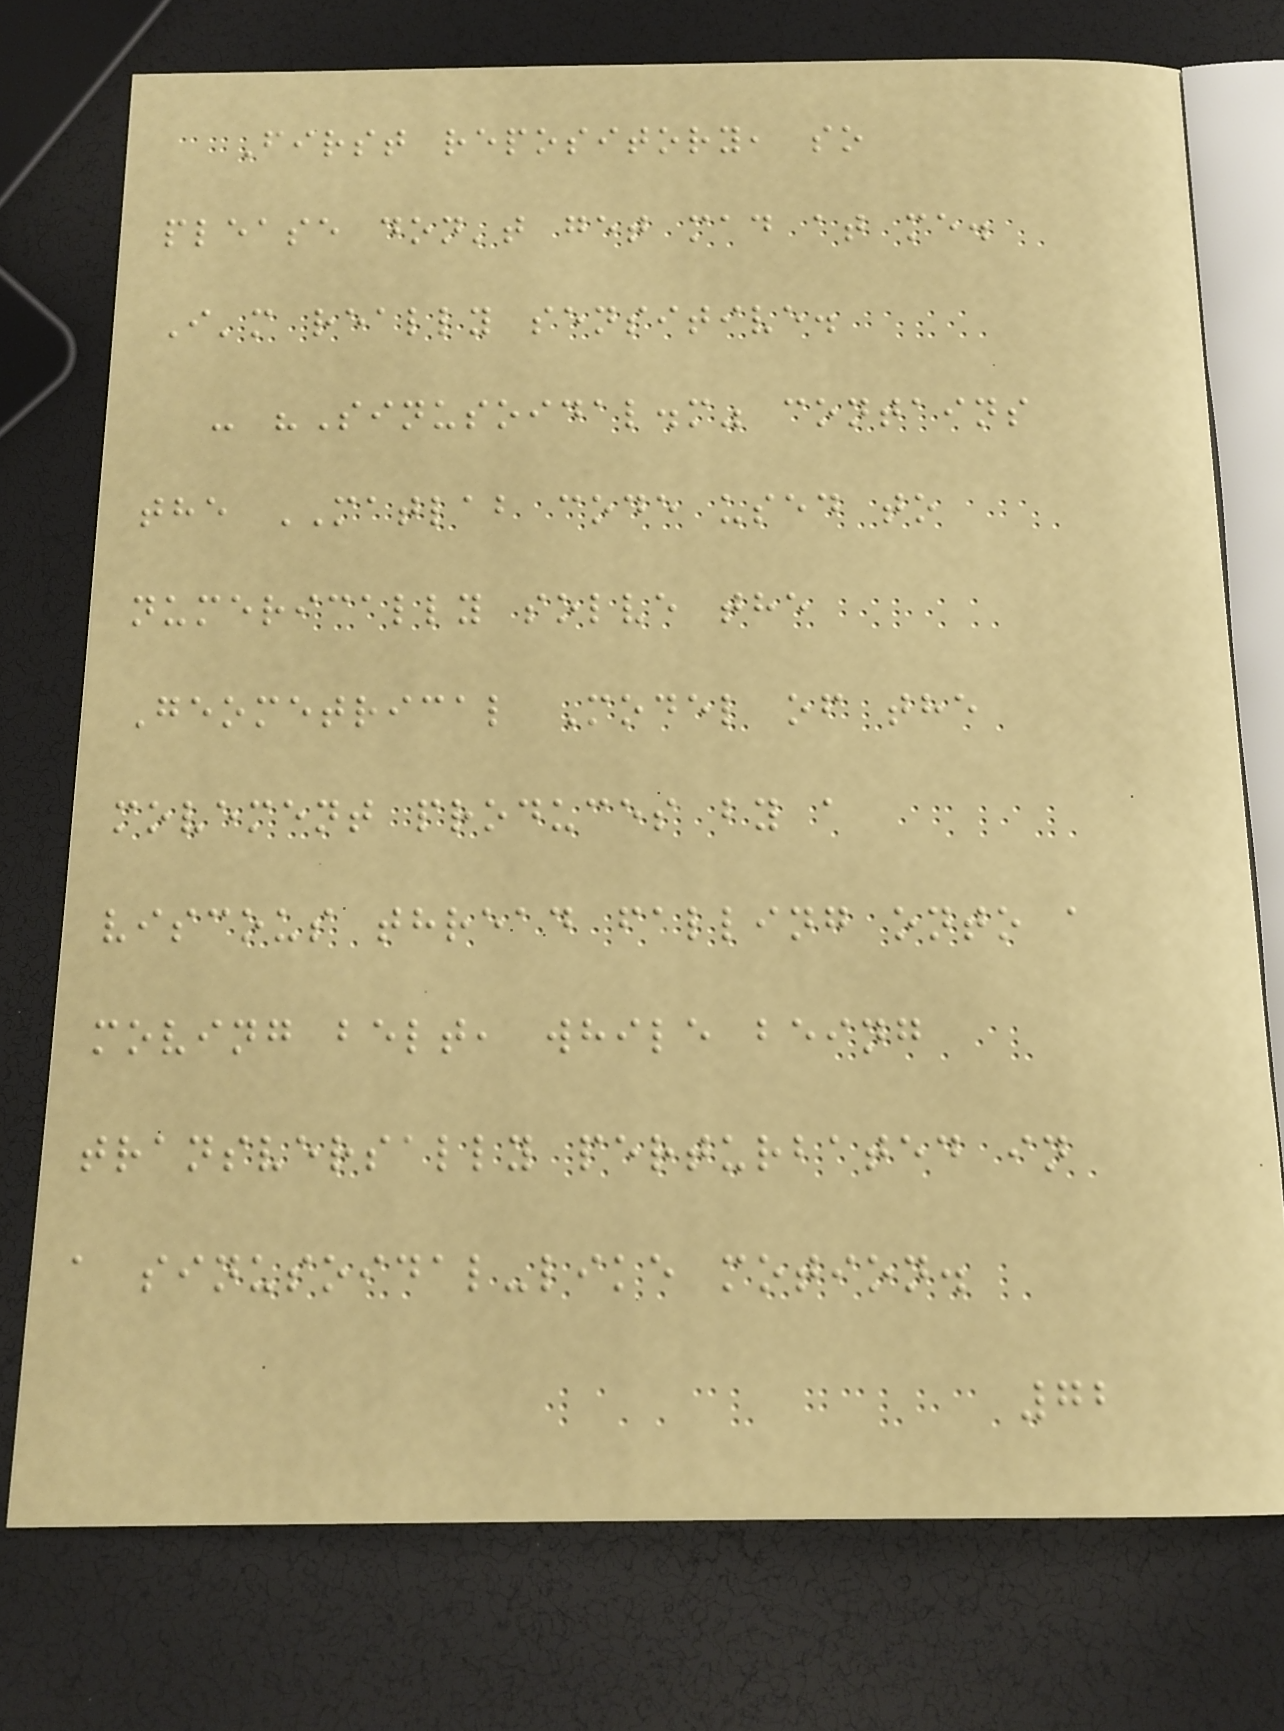First repository, so
please don't get mad at me.
I'm really sensitive.
- "Sinusoidal.m" contains
the MATLAB code used to
numerically solve the
Geometrical Model of the
movement produces by a
viscous thread falling onto a
moving belt, while being
transversally perturbated in
a sinusoidal-like motion.
72
